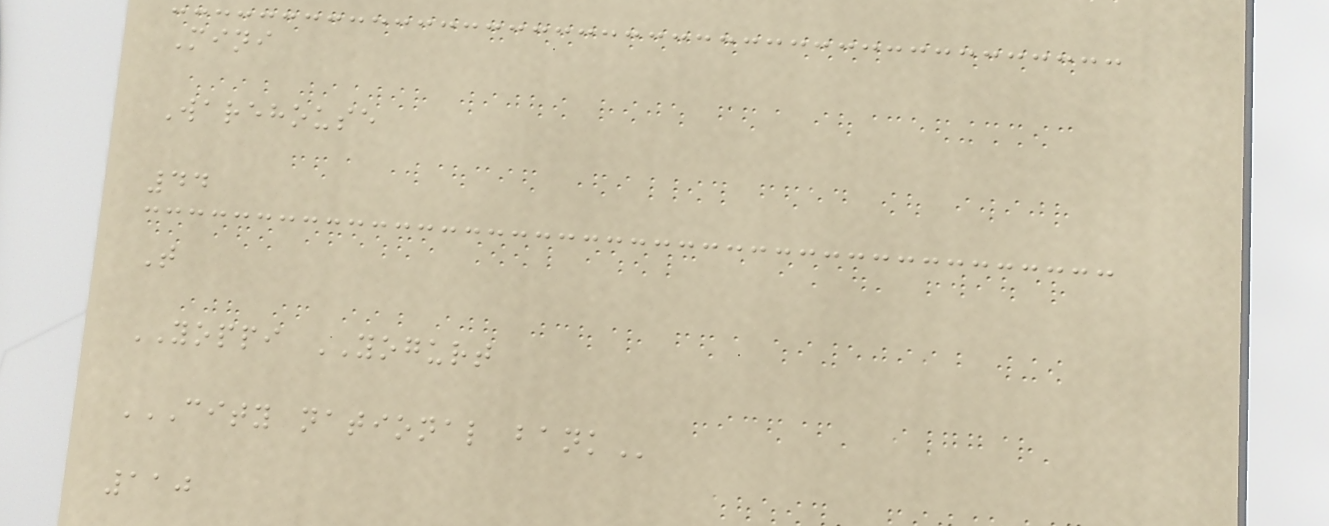Mini
Warehouse
44
T
YOPPI YOGURT
CITY NATIONAL BANK
110
